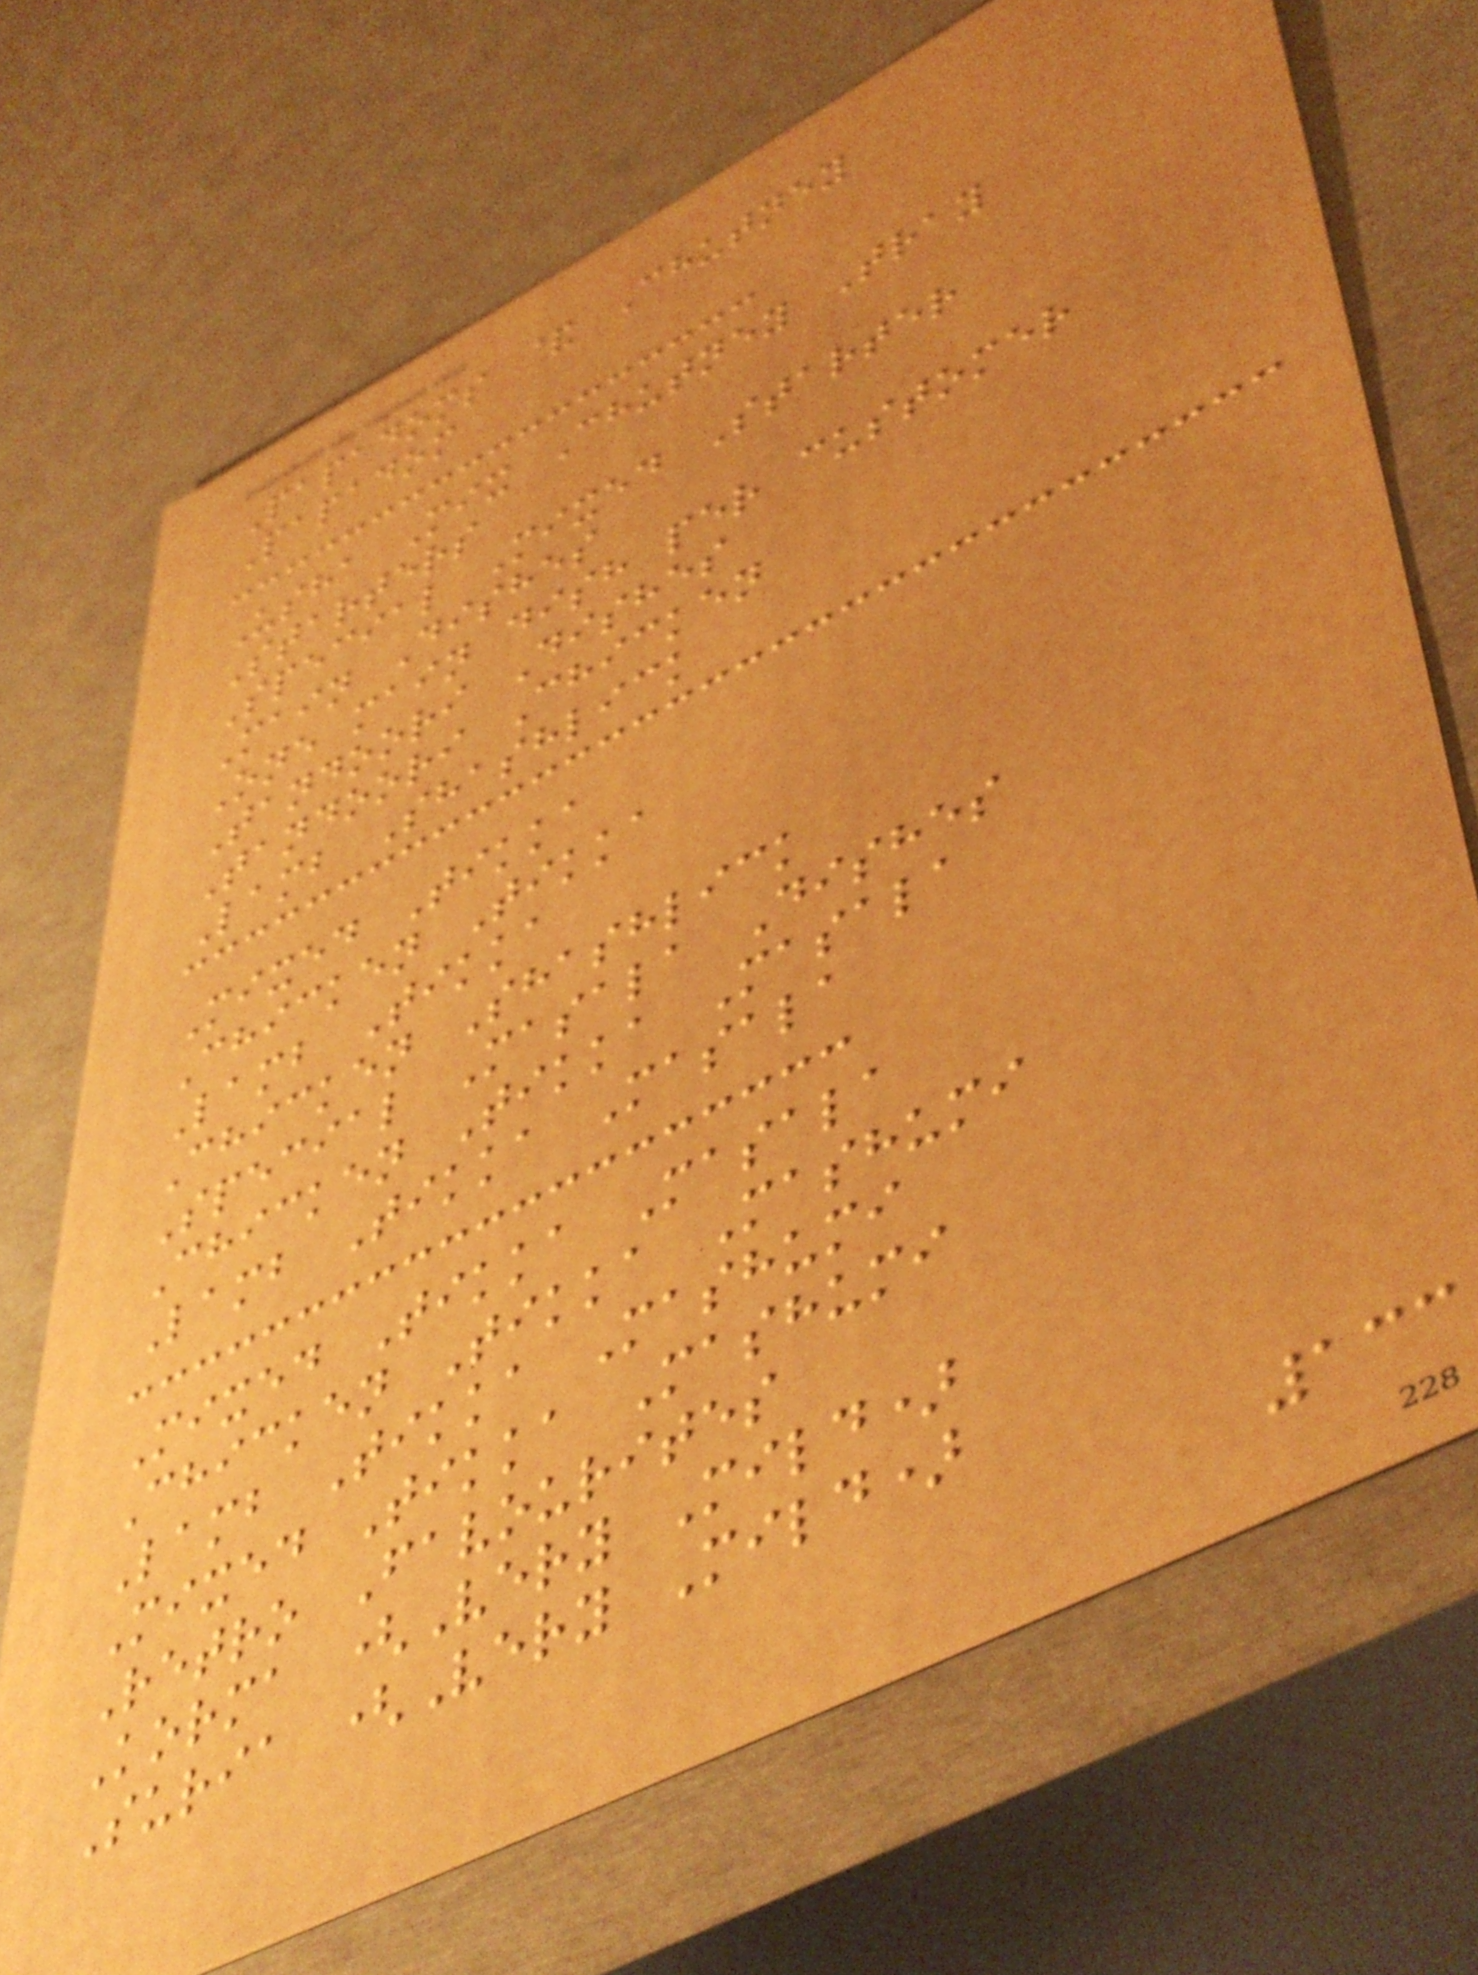Papadoms & Chutney
Papadom
Usha Mix Chutney Tray
Starters
Special Mixed Starter
Main Dishes
One main dish per customer
Tandoori Dishes
Tandoori Chicken
Lamb Shashlick
Mixed Tikka
Chicken Tikka
Lamb Tikka
Chicken Shashlick
Special Masala Dishes
Chicken Tikka Masala
Lamb Tikka Masala
Mixed Tikka Masala
Chicken Tikka Mashumi
Lamb Tikka Mashumi
Mixed Tikka Mashumi
Retro Favourites
Korma (Very Mild)
Suria (Very Mild)
133
